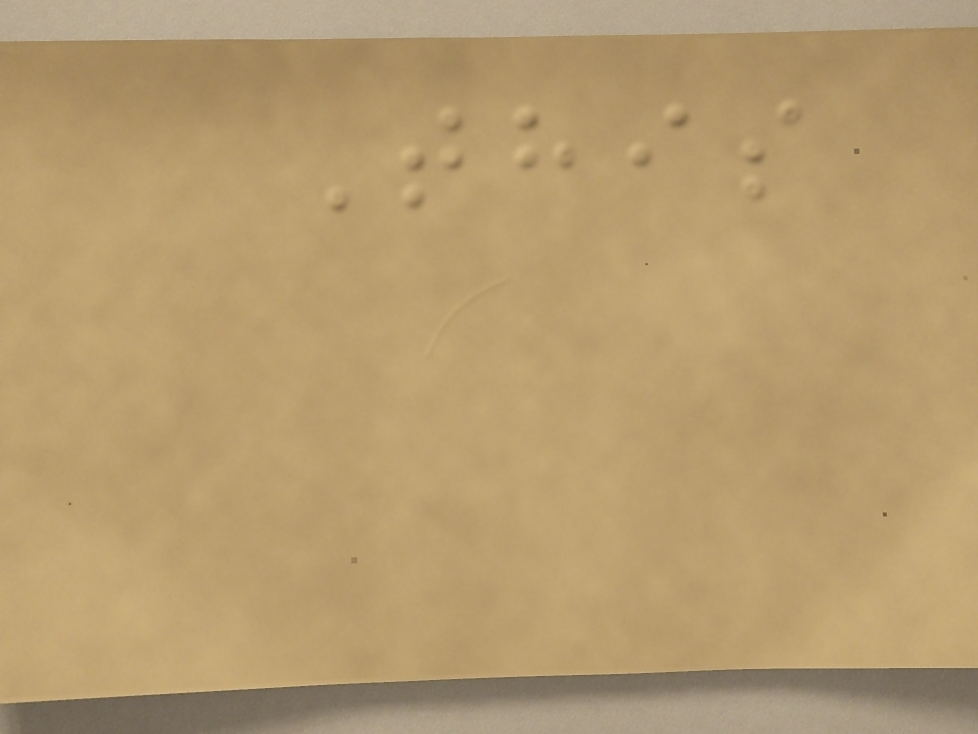This
